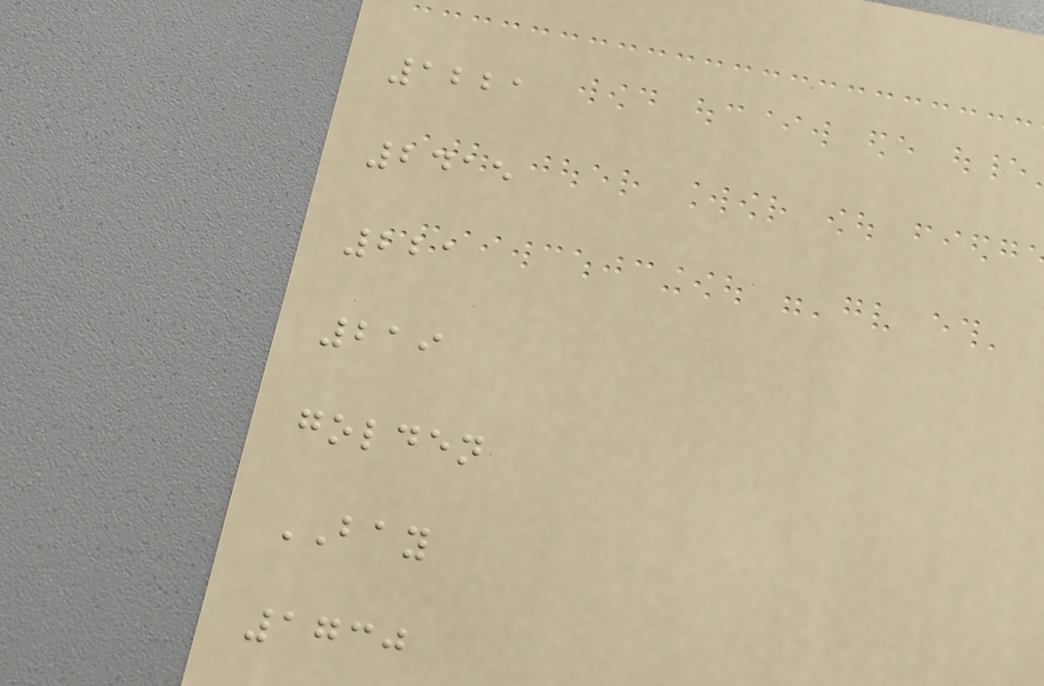1221
2415
221
219
golden
BAY
1730
